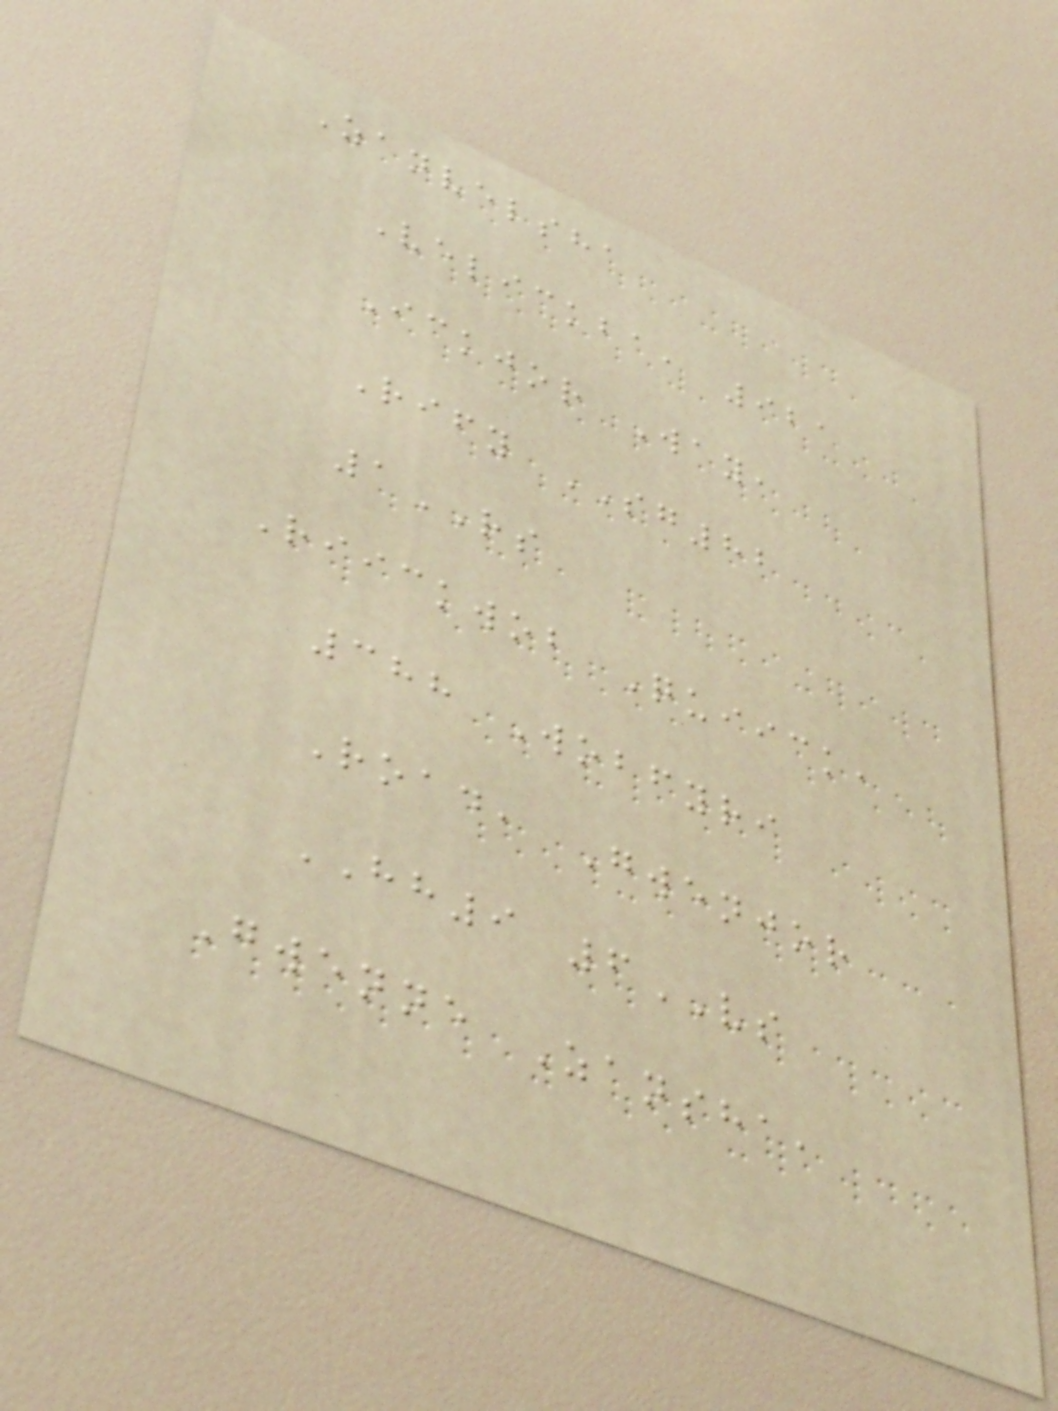Zanvelsha
Velickba, 921
Ickjor Way,
Rify SG82
1RS
Riickwob Quiick,
388 Wobfyri
Road, Gwenjor
HH9 6VS
Gwenne Zansha,
